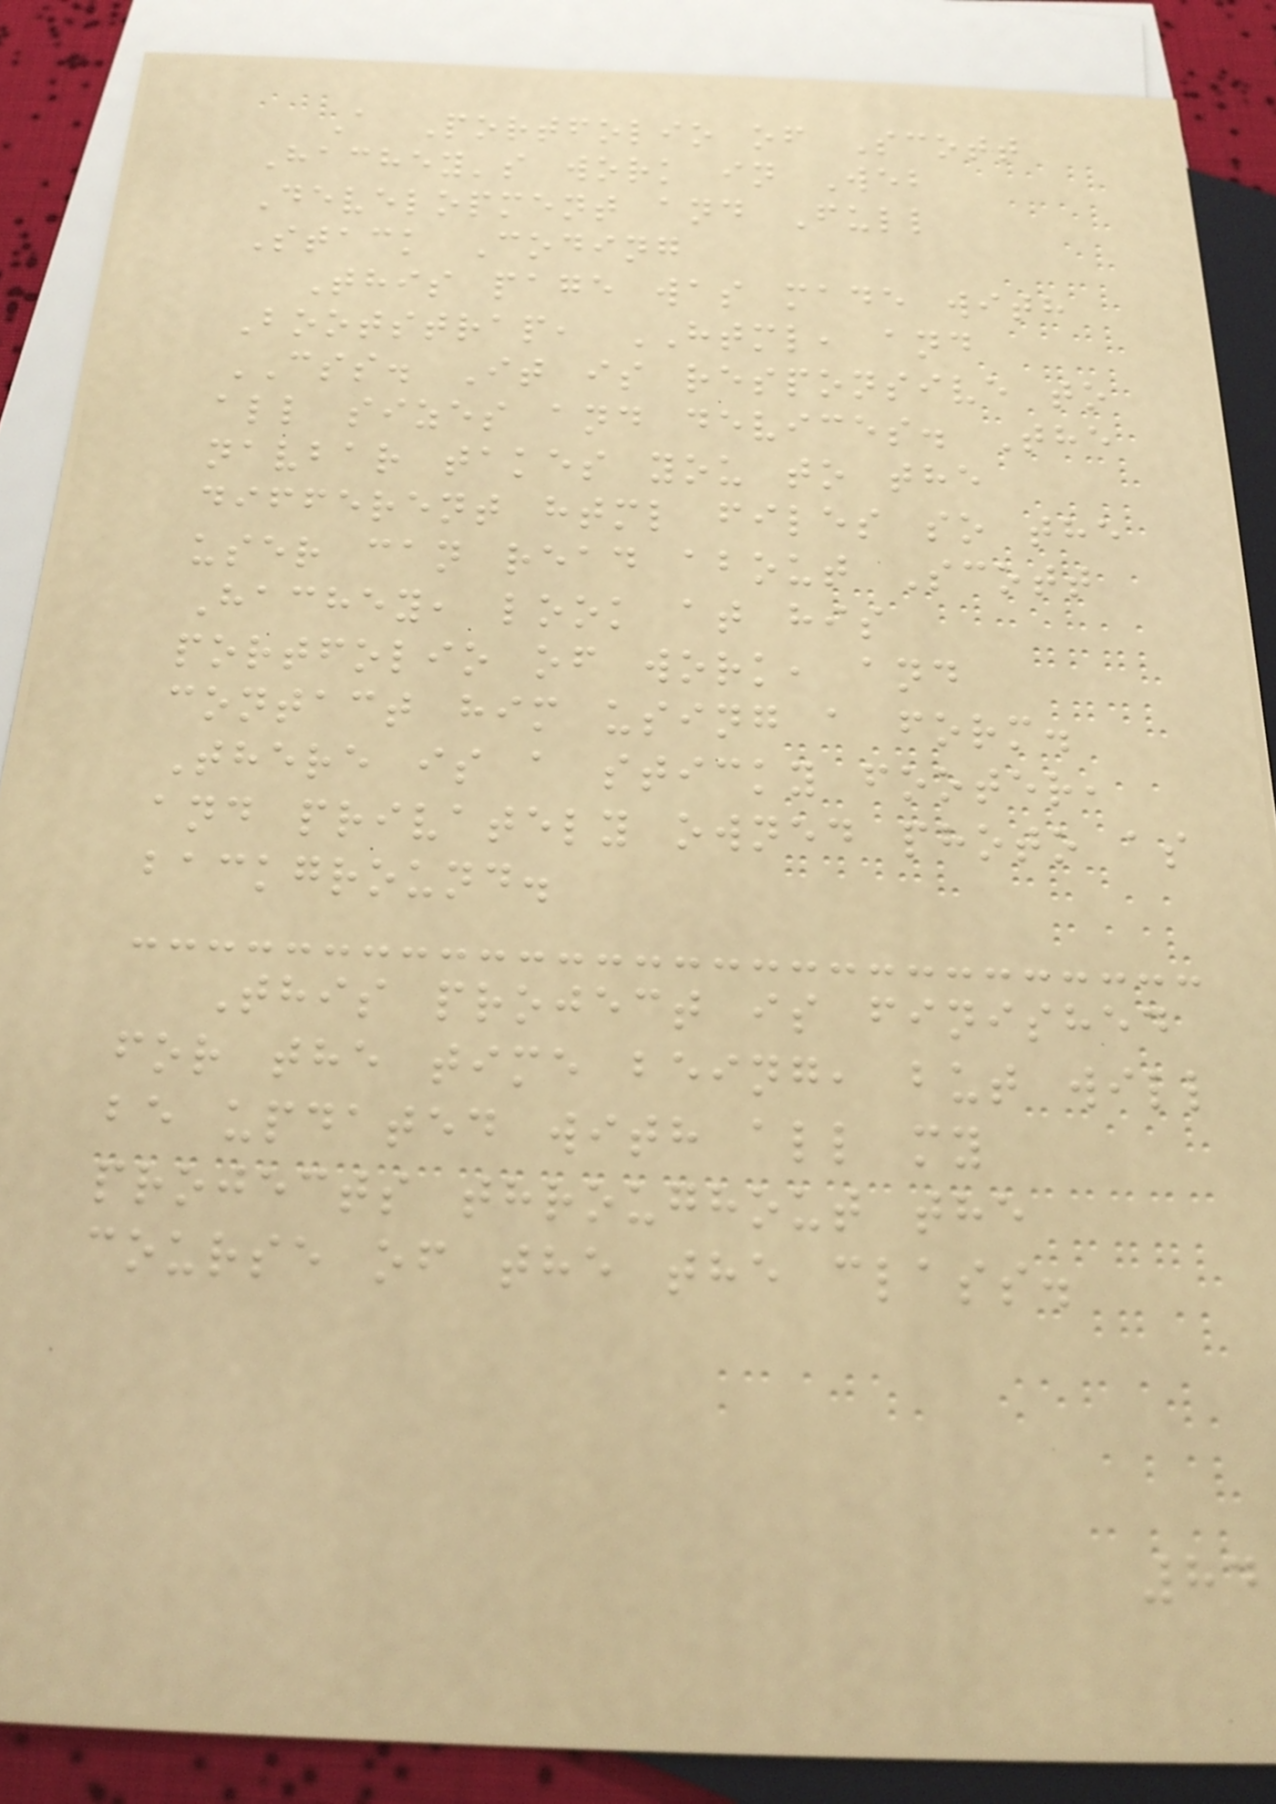A Portfolio of Scott
Hachey's work in Web
Development and Full
Stack Coding
This page was made with
Bootstrap, HTML, and
CSS. It is responsive to
all sizes and devices. The
navbar takes you to the
different html files so the
user can read about Scott
Hachey, look at his
portfolio of work, and
contact him using a form.
There is a sticky footer,
and privately owned photo as
background.
This project is finished
for the time being, but will
be updated with all my
projects throughout the
course of the the class.
84
